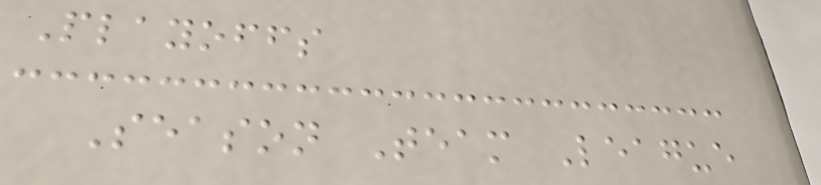Playoffs
Season Team League
